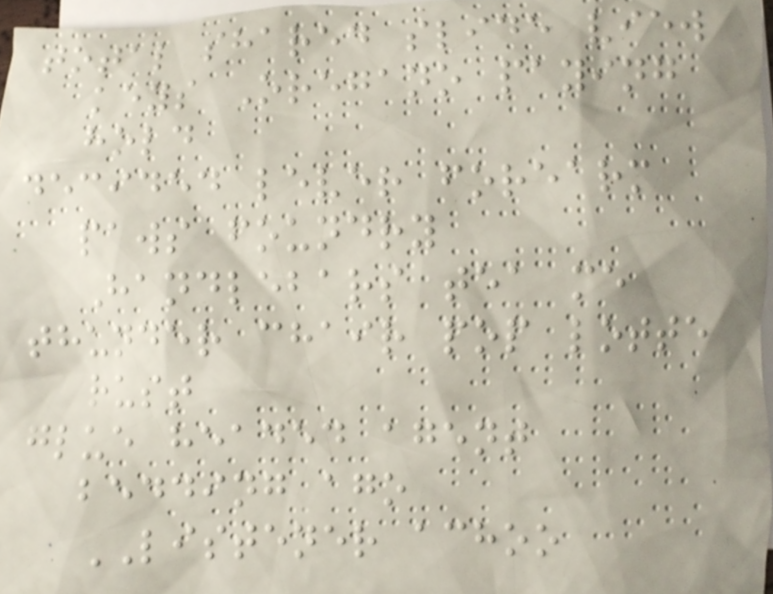total shared slide view
keys Oregano paying
hold
decided lever forearm
paws foundry
Handlebars tea me
thunder chair pop lotte
rust
glue headed agent
bedding ago
LISTENER achoo
